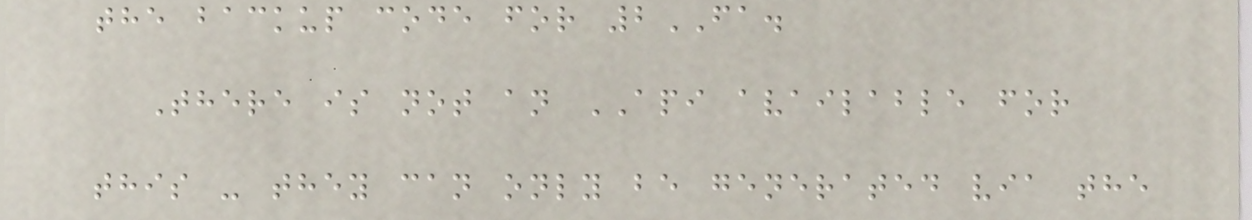the backup code for 2FA.
There is not an API available for
this - they can only be generated via the
